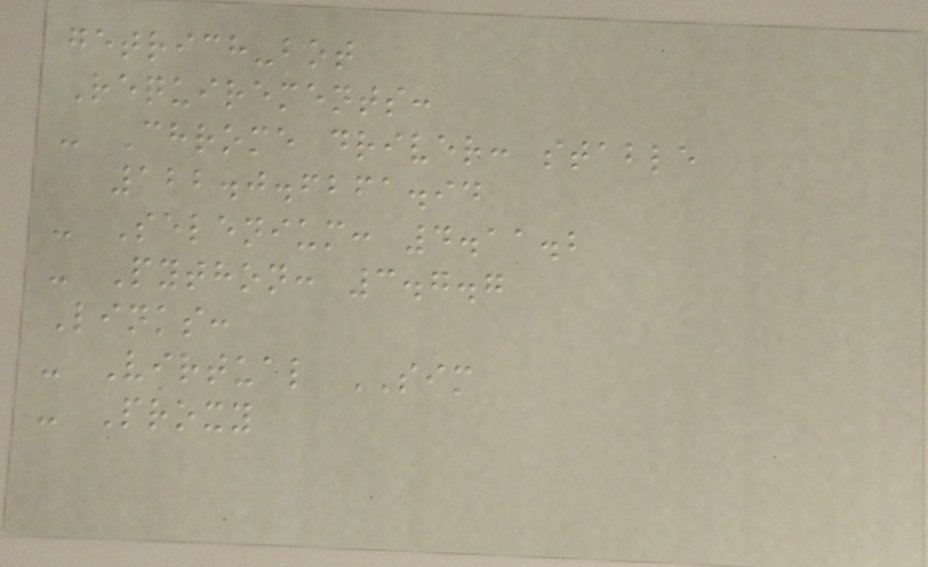getrich-bot
Requirements:
- Chrome driver: stable
122.0.6261.94
- Selenium: 4.11.2
- Python: 3.7.7
Links:
- Virtual SIM
- Proxy
